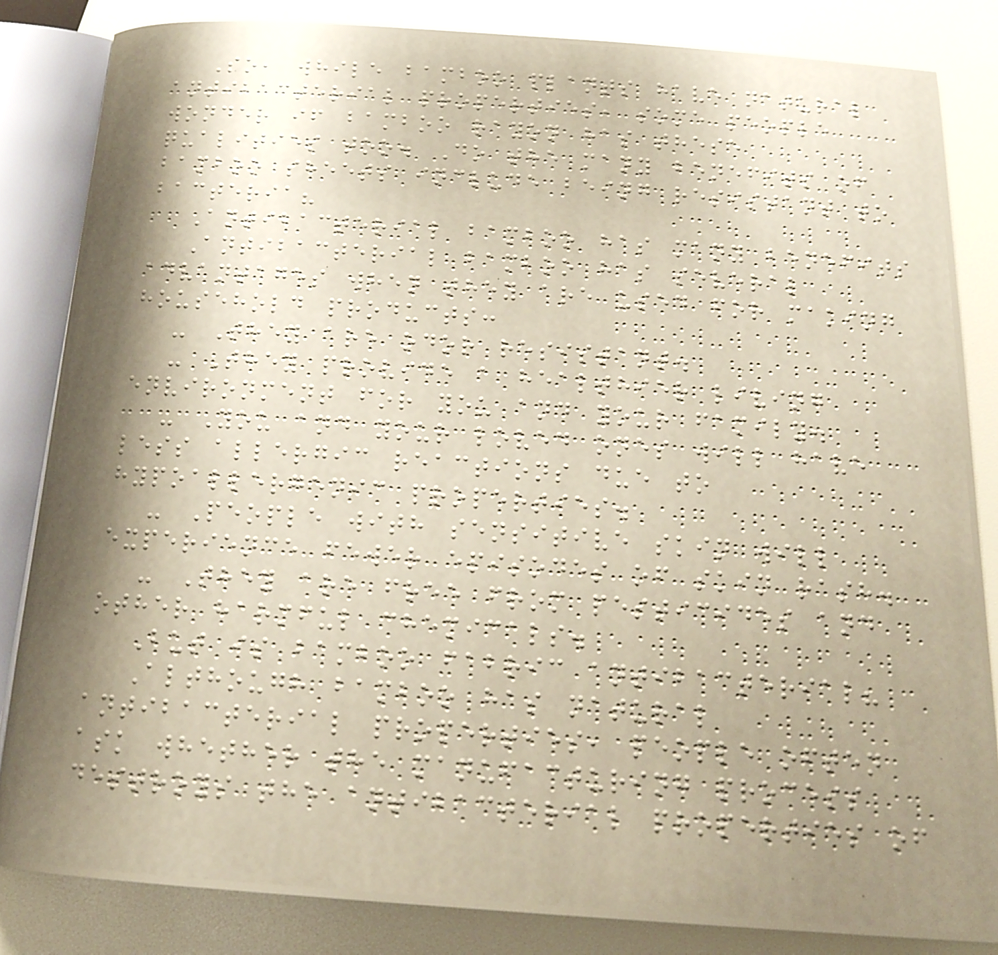So, while bamboo plants have natural
antibacterial properties, some people
wonder if bamboo rayon has these
qualities too. Do the many benefits of
bamboo sheets include being resistant to
bacteria?
Antibacterial bamboo has many benefits
Antibacterial bamboo has several
advantages when they are used for making
household products:
- They are odor resistant.
- They provide a healthier living
environment for you and your family.
- You and your loved ones will have
less allergic reactions due to
hypoallergenic properties.
- People with sensitive skin will
experience fewer episodes of skin rash.
- They are free from pesticides and
other harmful chemicals.
But is bamboo fabric antibacterial?
Although bamboo has natural
antibacterial properties, people often
ask whether the manufacturing process
destroys the antibacterial properties of
